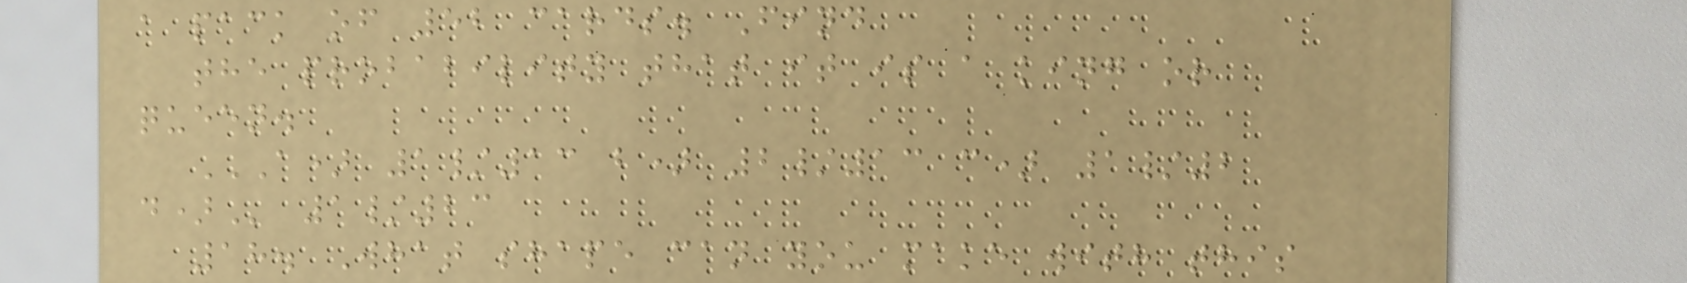a pack of 52 cards. Find
the probability that it is a king or
queen.
A) 1/13 B) 2/13 C) 1/2
D) 1/23
18. What shape can you make with this
